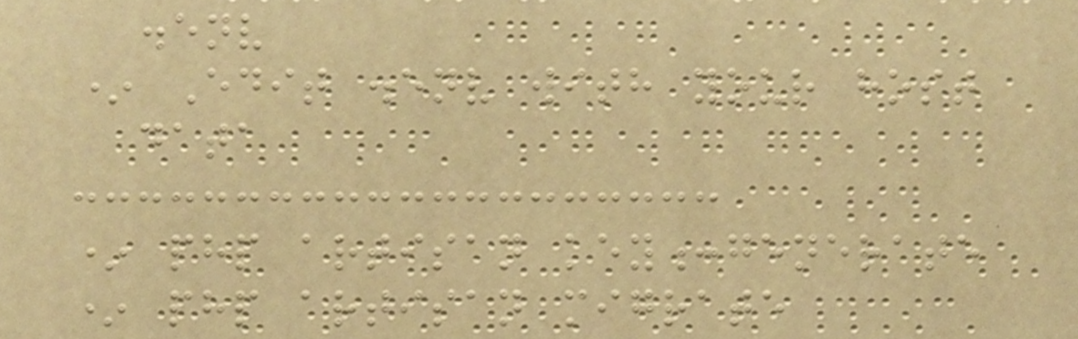.env
* Edit .env with your host
data
* php artisan key:generate
* php artisan migrate
